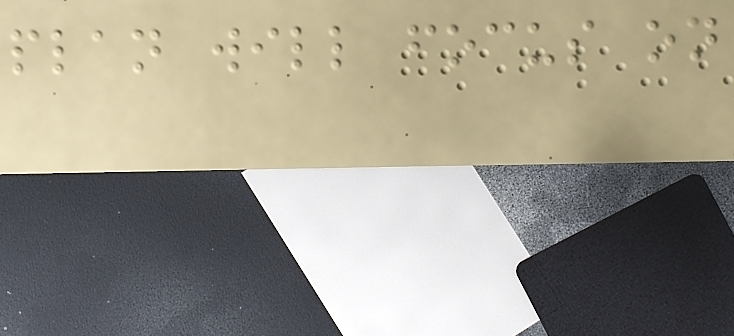plan will focus on
